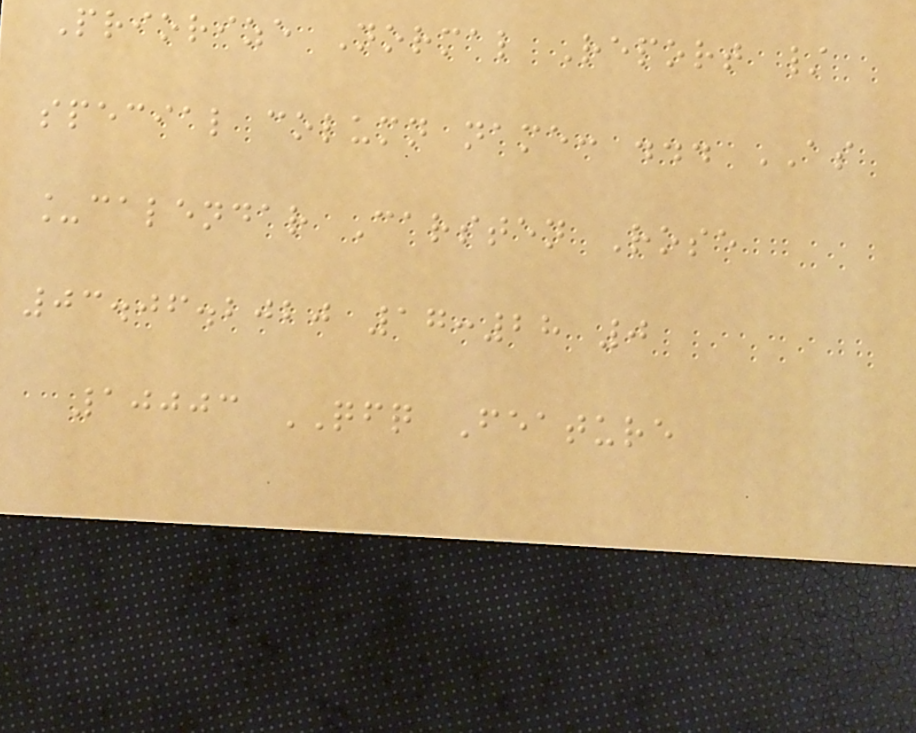Priorize Normal Report /
special column name: ... AS
_calendar Carsten Rose
03.06.2020 17:28 0
10003 QFQ Feature
